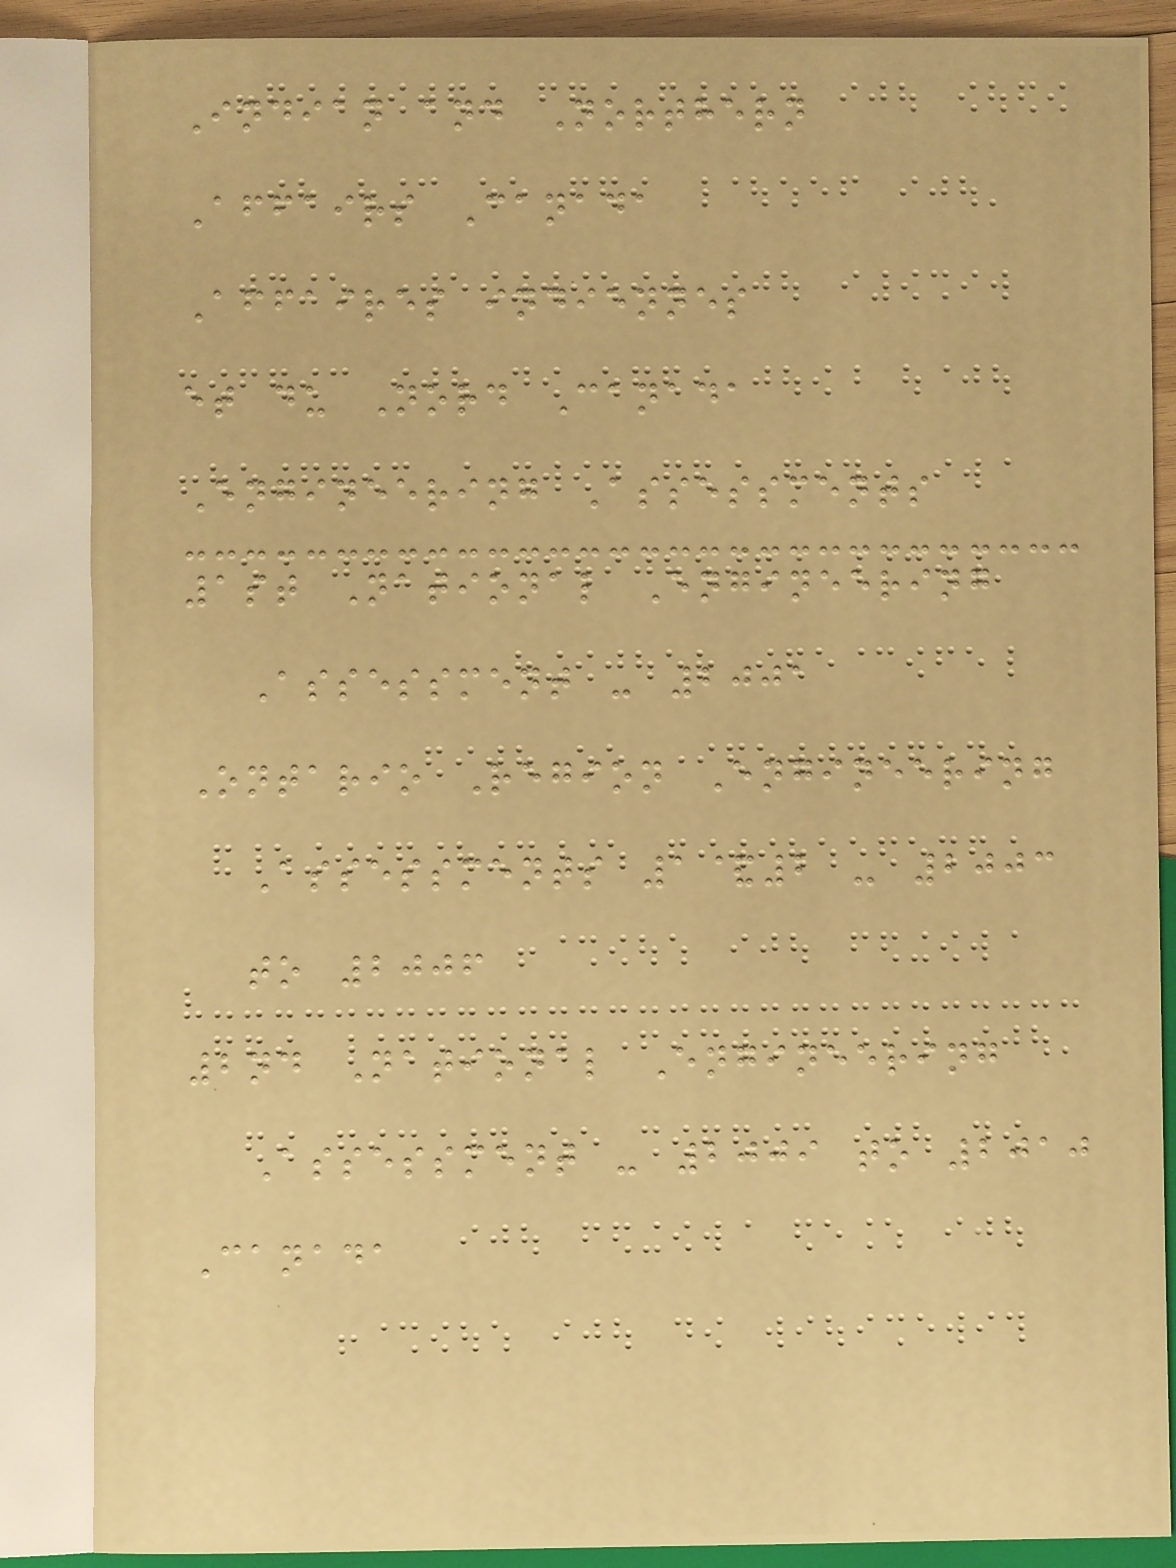Indian and Northern
Affairs Canada
Affaires indiennes
et du Nord Canada
Engineering Assessments
1st National Engineering
Assessment - 2001
Ontario Region Engineering
Assessments 1&2 - 2003
to 2006
2nd National Engineering
Assessment - 2009 to 2010
Canada
